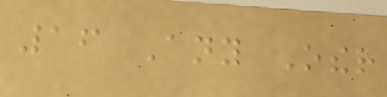16 Any Other
